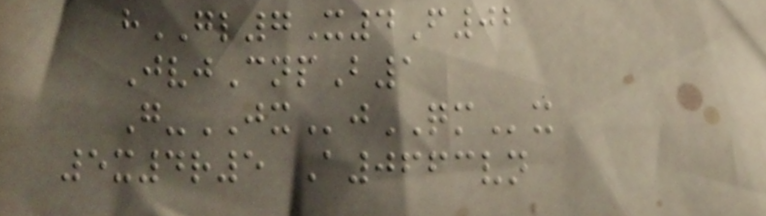hGL7X4F02
JvjCnpB1
G-JXjQMx
5x4r5 A0663vn
